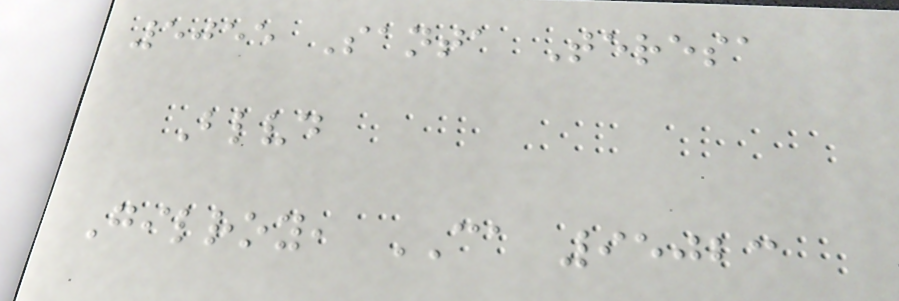5055 Santa Teresa
Blvd
Gilroy, CA 95023
